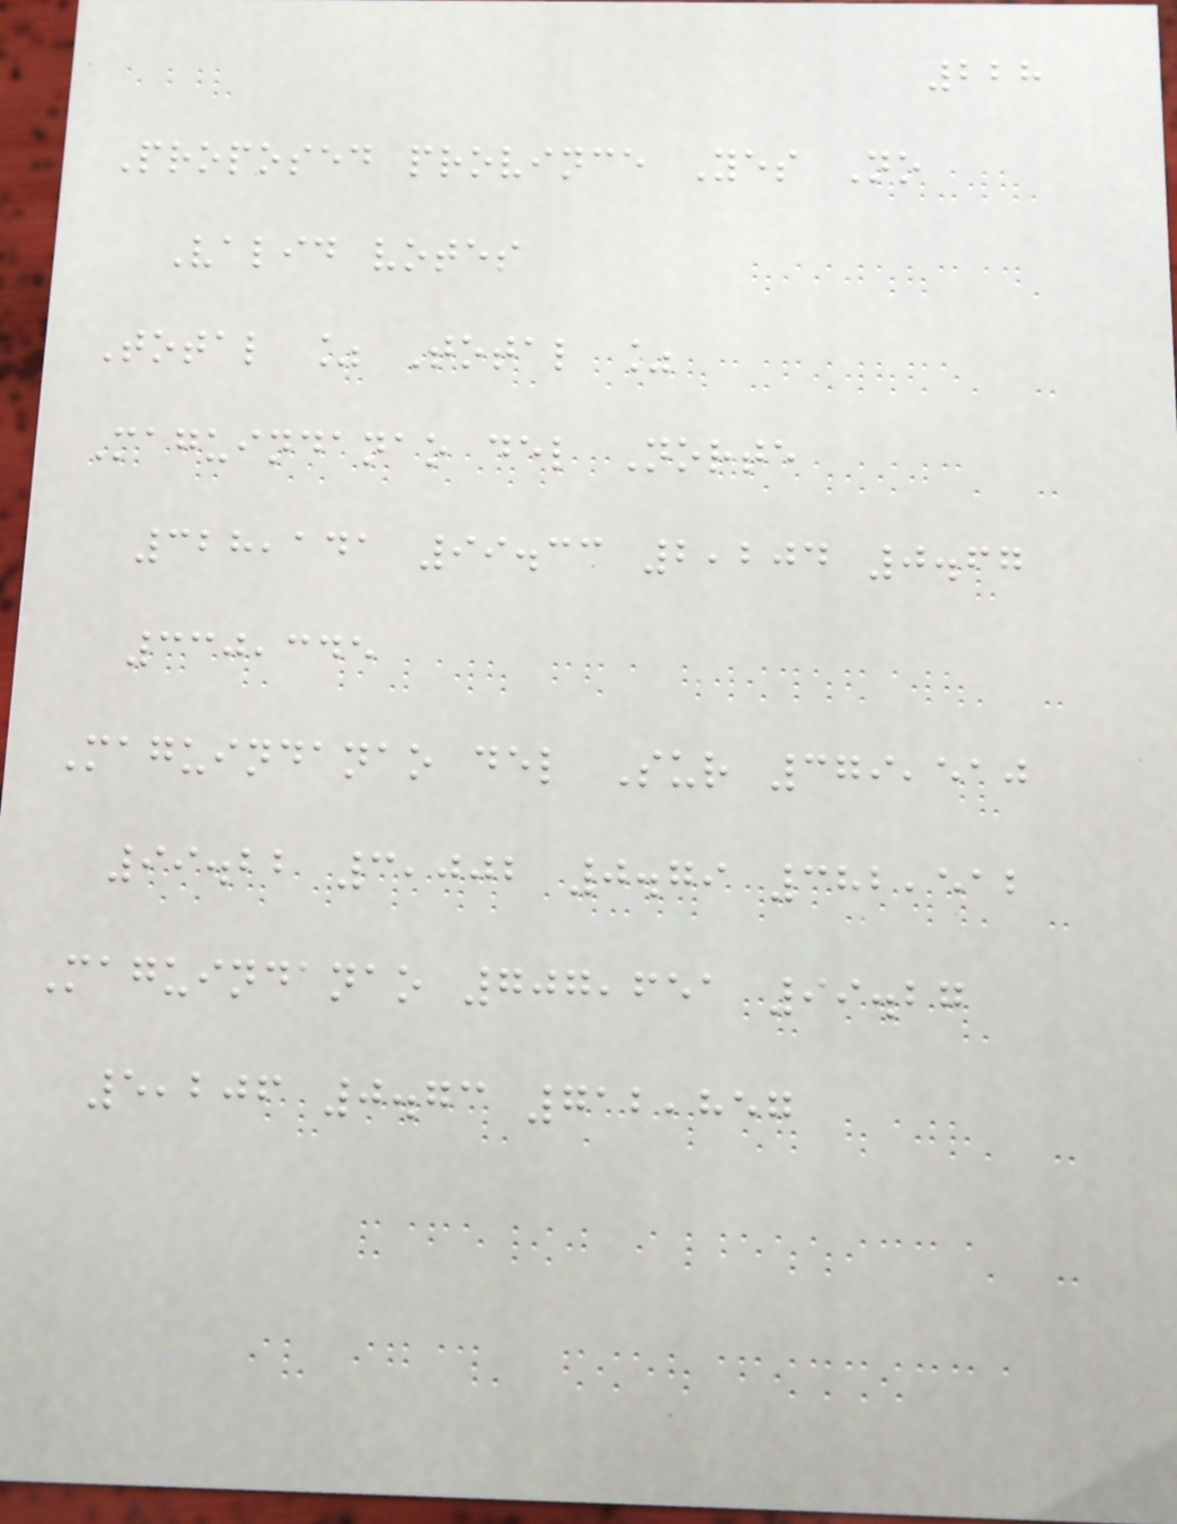228
Proposed province Yes No
Valid votes
Total % Total %
Maguindanao del Norte
328,141 99.33 2,204 0.67
330,345
Maguindanao del Sur 379,510
99.22 3,002 0.79 382,512
Maguindanao 707,651 99.27
5,206 0.73 712,857
